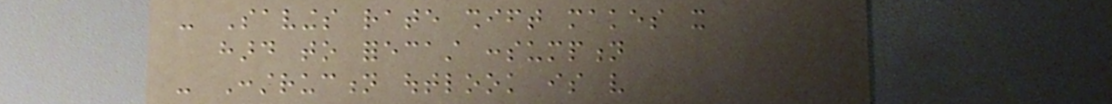- Savings rate shift makes it
hard to forecast consumption
- Construction outlook is very
